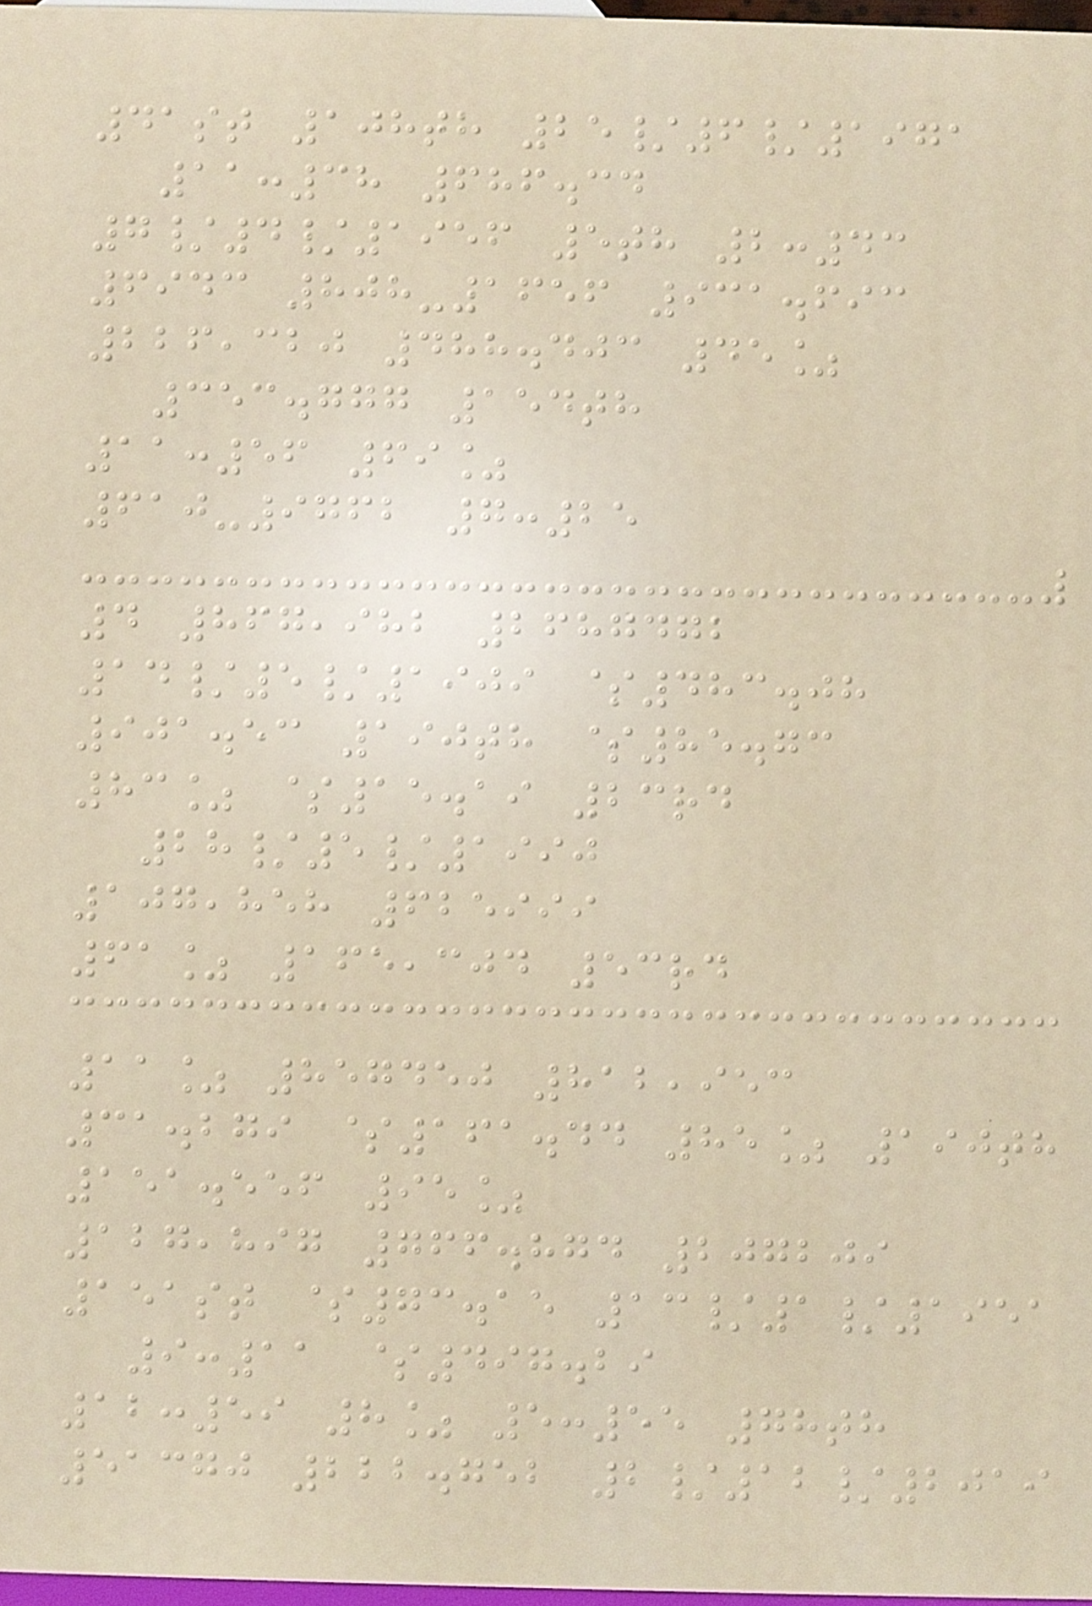41st 108th 25/6/1971
11:38 686.34
7/4/1956 5th 2:43
6943 808-1656 931.693
226,320 488.403 45%
353.777 154th
11:56 69%
610-9762 7:25
4 867,982 2687472
14/5/1909 $483.08
901.53 190th $85.73
83% $15.19 23rd
28/5/1990
107,858 625999
61% 165,304 53rd
11% 857450 812,953
31.279 $161.44 85% 190th
151.556 95%
127,897 766.874 207209
151st $73.15 13/1/1951
9:11 $497.29
12:59 8% 5:55 78th
51370 222.752 2/12/2019
